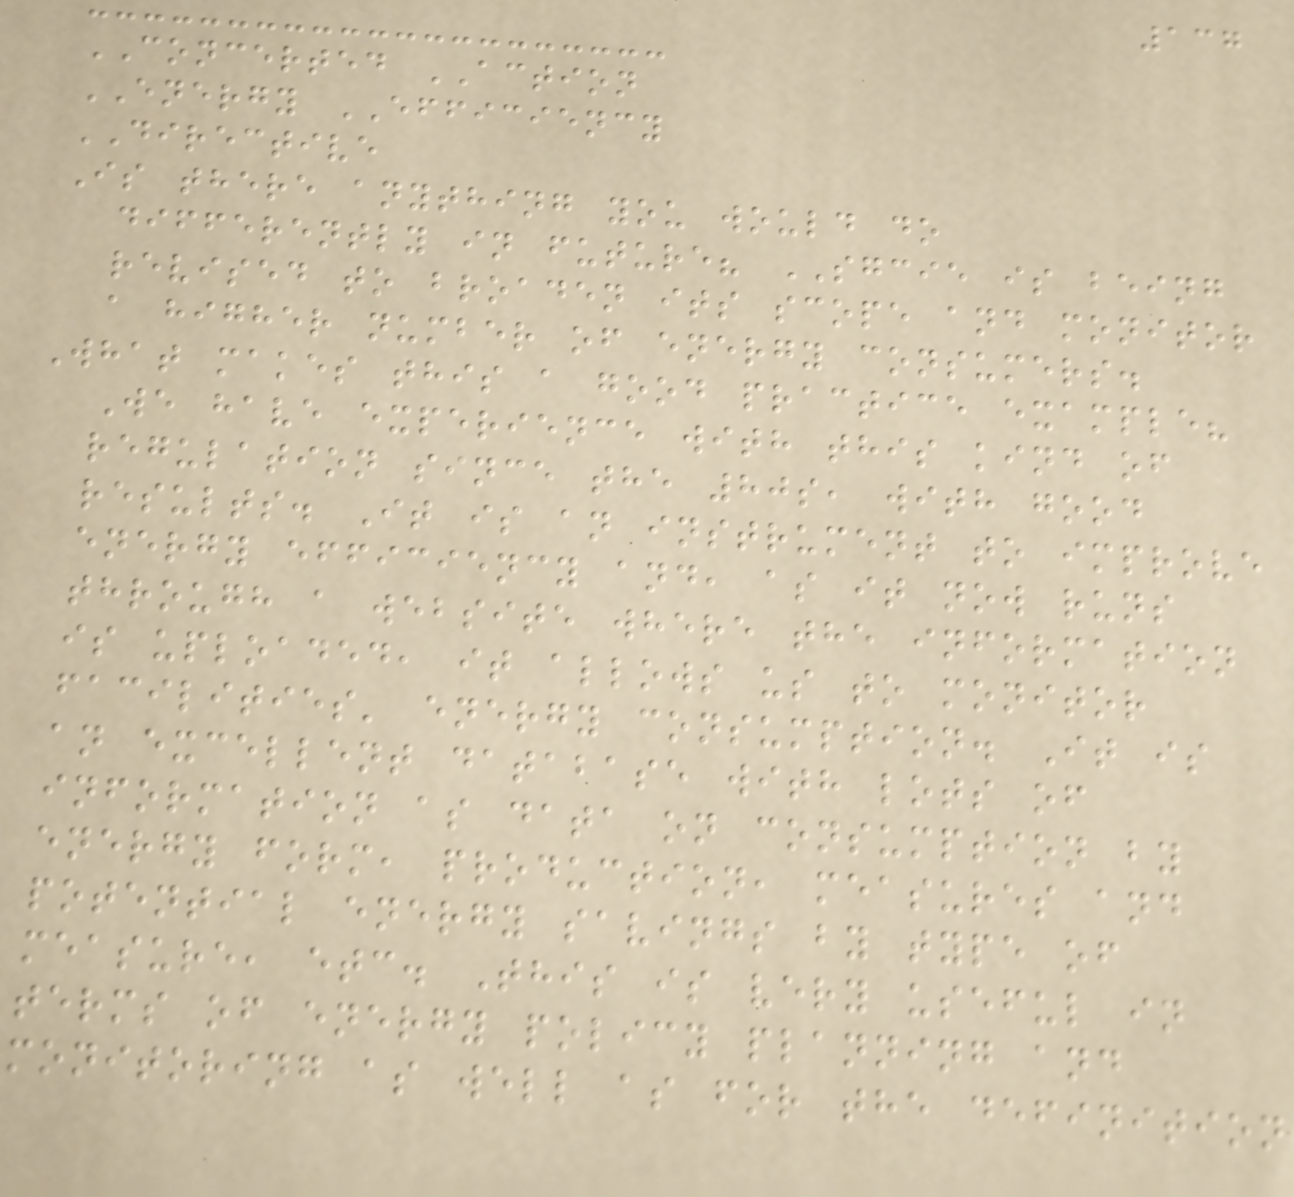137
CONCERTED ACTION
ENERGY EFFICIENCY
DIRECTIVE
Is there anything you would do
differently in future? SGCIE is being
revised to broaden its scope and monitor
a higher number of energy consumers.
What makes this a good practice example?
We have experience with this kind of
regulation since the 80s, with good
results. It is an instrument to improve
energy efficiency and, as it now runs
through a website where the information
is uploaded, it allows us to monitor
facilities' energy consumption. It is
an excellent database with lots of
information as data on consumption by
energy form, production, measures and
potential energy savings by type of
measure, etc. This is very useful in
terms of energy policy planning and
monitoring as well as for the definition
